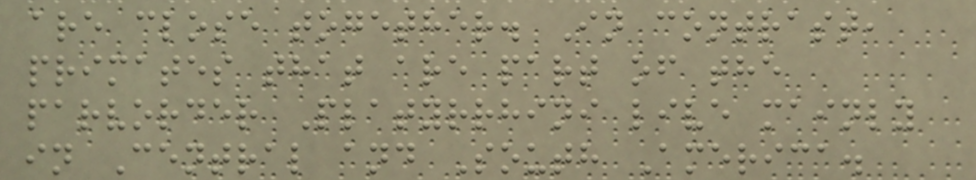are close together. In contrast,
primates that are part of the
parvorder Platyrrhini live mainly
in Central and South America.
